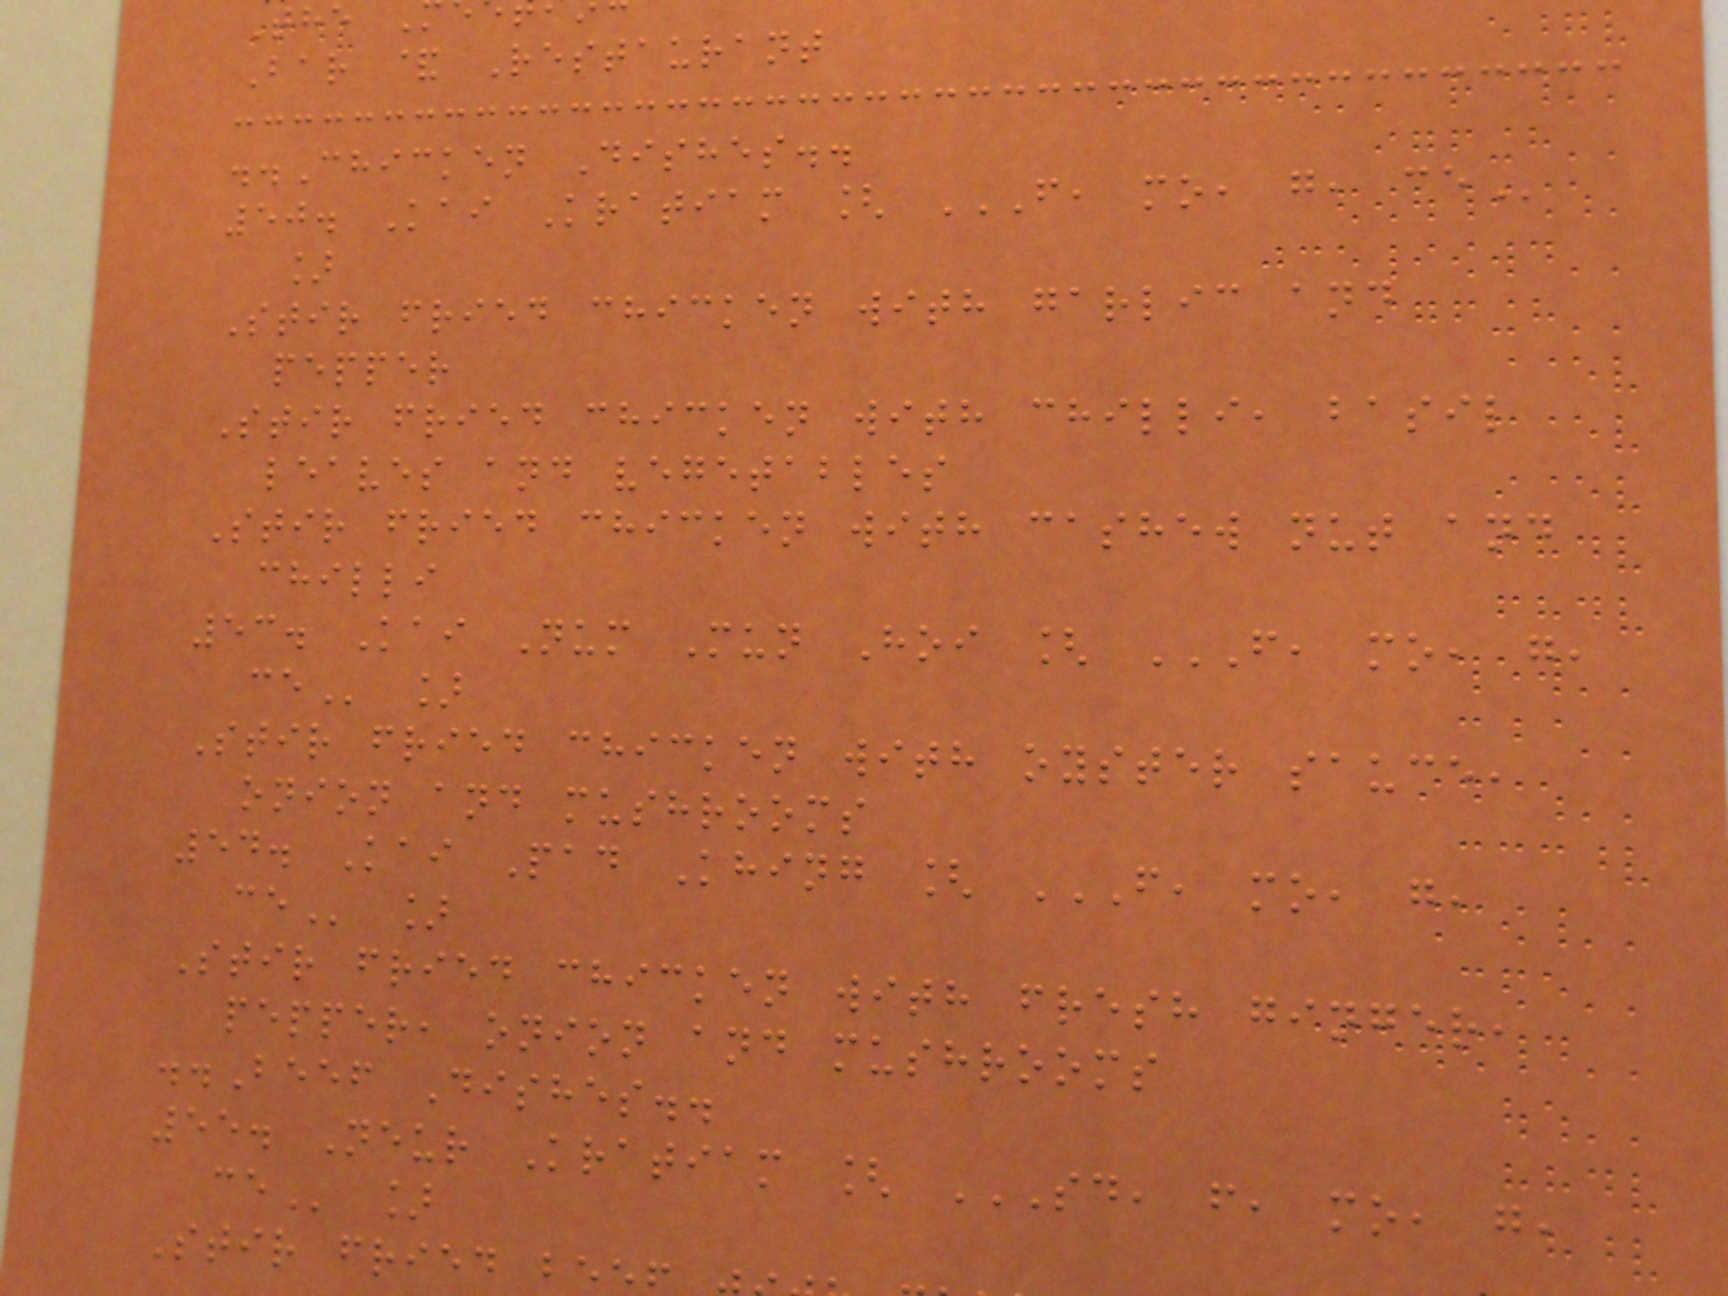The
Bar & Restaurant
..Chicken Dishes..
50. Kai Kratiam [ F, MO, G, CE
]
Stir fried chicken with garlic and
pepper
Stir fried chicken with chilli, basil
leaves and vegetables
Stir fried chicken with cashew nut and
chilli
53. Kai Num Mun Hoi [ F, MO, G,
Stir fried chicken with oyster sauce,
onion and mushrooms
54. Kai Pad Khing [ F, MO, G,
Stir fried chicken with fresh ginger,
pepper, onion and mushrooms
..Beef Dishes..
55. Neur Kratiam [ SD, F, MO, G,
Stir fried be
